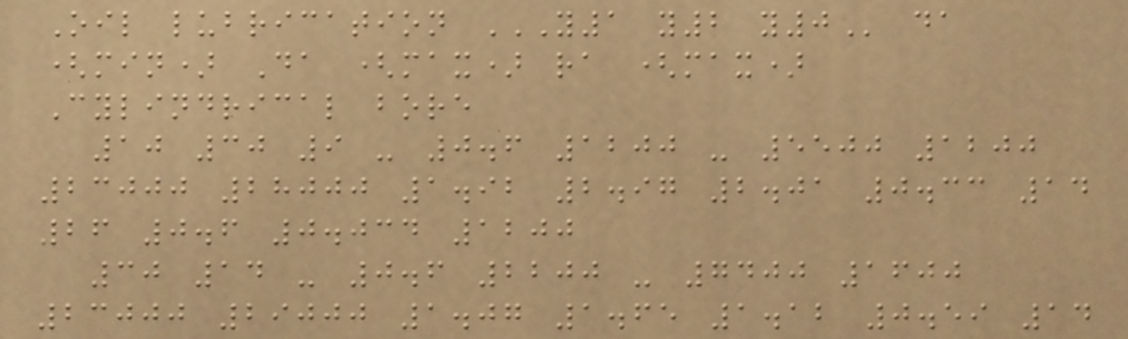Oil lubrication Y1 Y2 Y0 da
(min) Da (max) ra (max)
Cylindrical bore
10 30 9 - 0.6 1200 - 5500 1200
23000 28000 1.92 2.97 2.01 0.33 14
26 0.6 0.034 1200
30 14 - 0.6 2200 - 7400 1600
23000 29000 1.07 1.65 1.12 0.59 14
